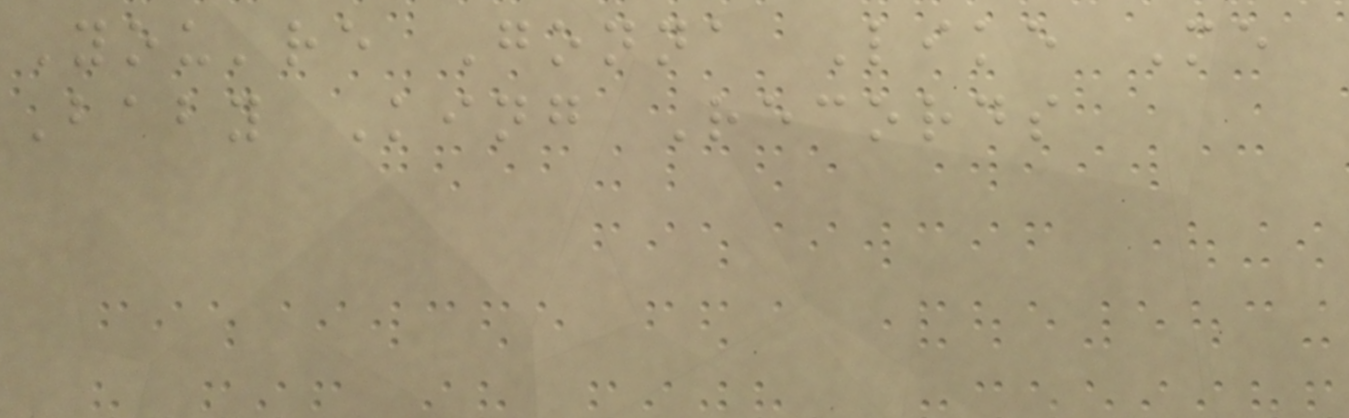You're Gonna Like Me
Baby King Records
